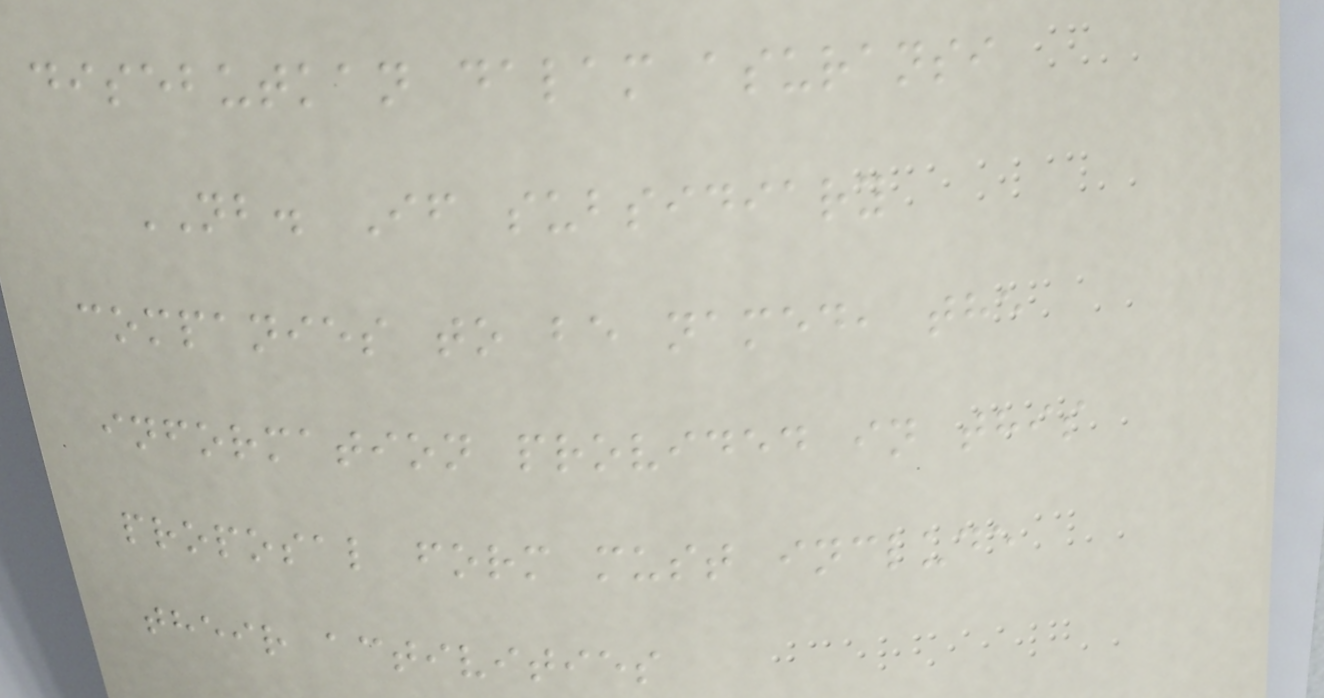disebutkan dalam asuransi
NB. If subsidiary
companies to be named, the
information provided in this
proposal form must include
their activities
